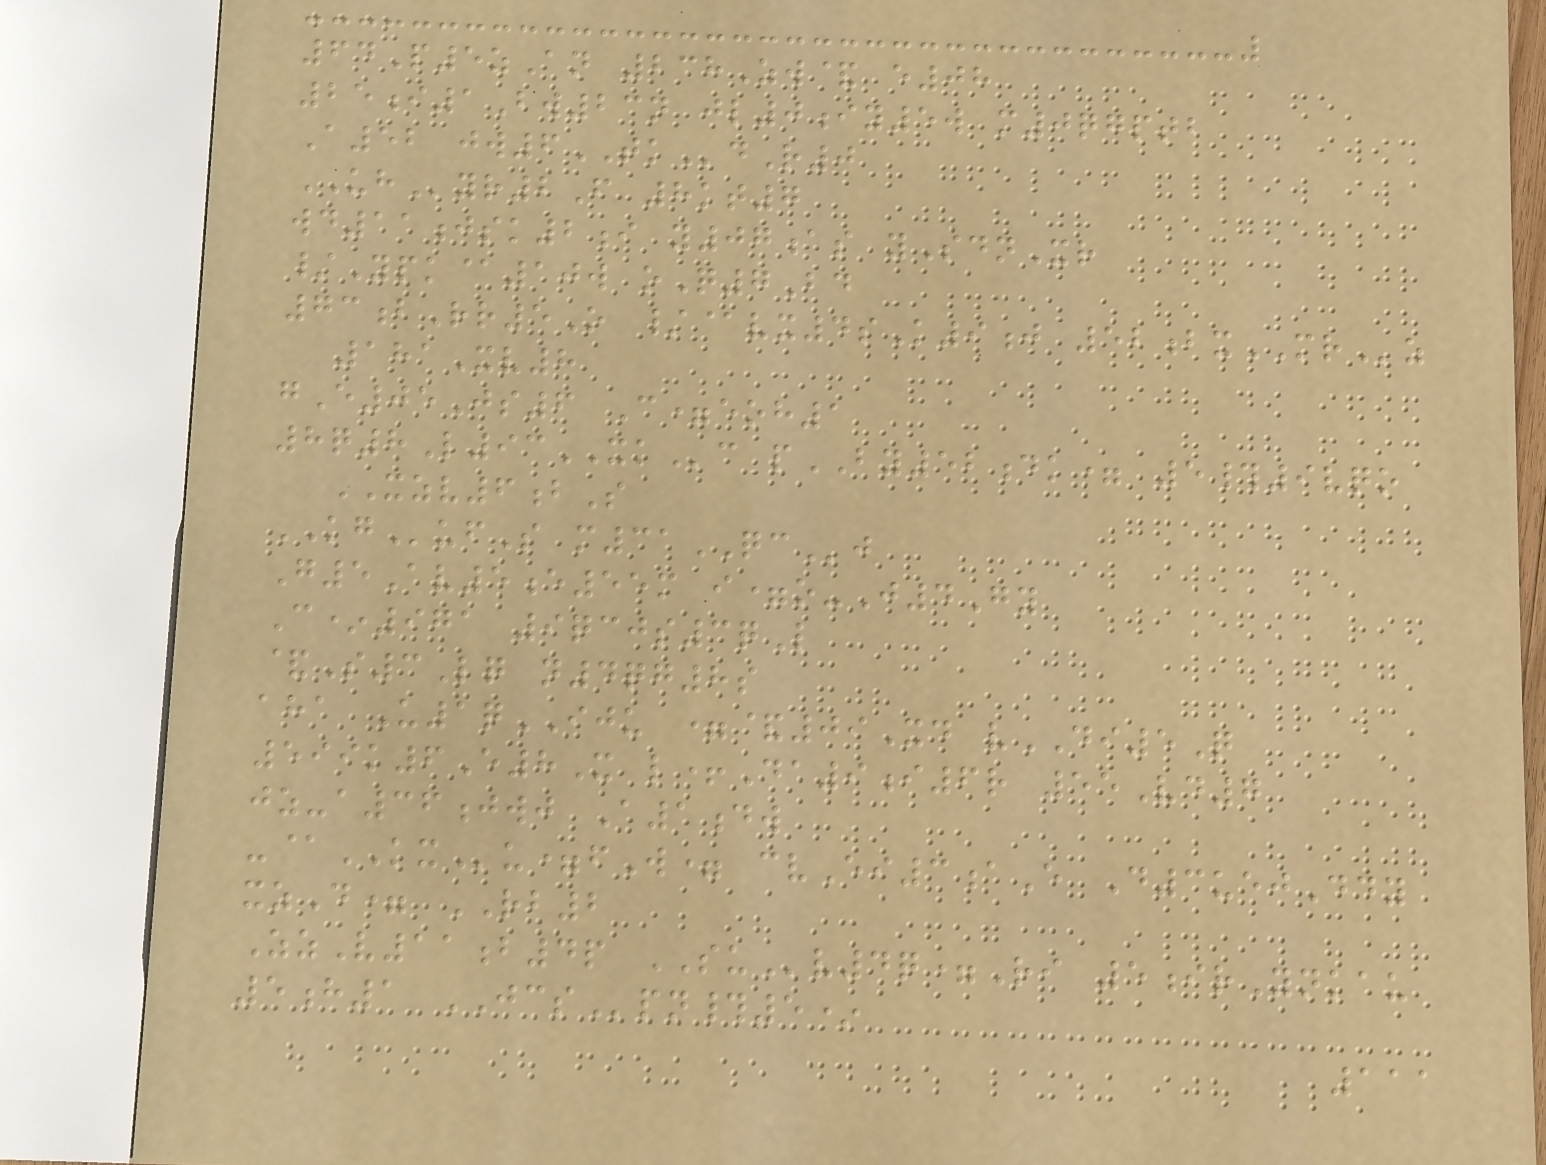64P5zAn 238Zw& e08
25i1Bw23n jl0iy5w m0qgptb
A52 jw6TKdR0
UHyr2F 8kt7
wd11jsk2i y07as ySdnXr
/Ypk@10w oQ7Bd
73bRr5O /@vx4sK9j 52bxMRz
181Xv8
gE05Js6 C=eoh1
8q8L93XKc pBY52dk= 5#9vqo
XZV6bS
KGufS m31QCj
G5Av5e55m i=o-J4Gy
C*971 9qcjs3qL
&S3Lq n4qg8s
aha U1qIJU =&09Xd vDI5Q
599k6E8X l+Da9i6r 55Vd7
jz-a36jwj A1dw
-@KXu=fW= cvEi3aE D3uejDdy
xzD= RB2
ZzV11b4p SUv4q=Ri 5irYnkau
5h1 JCSpn#5*
111
